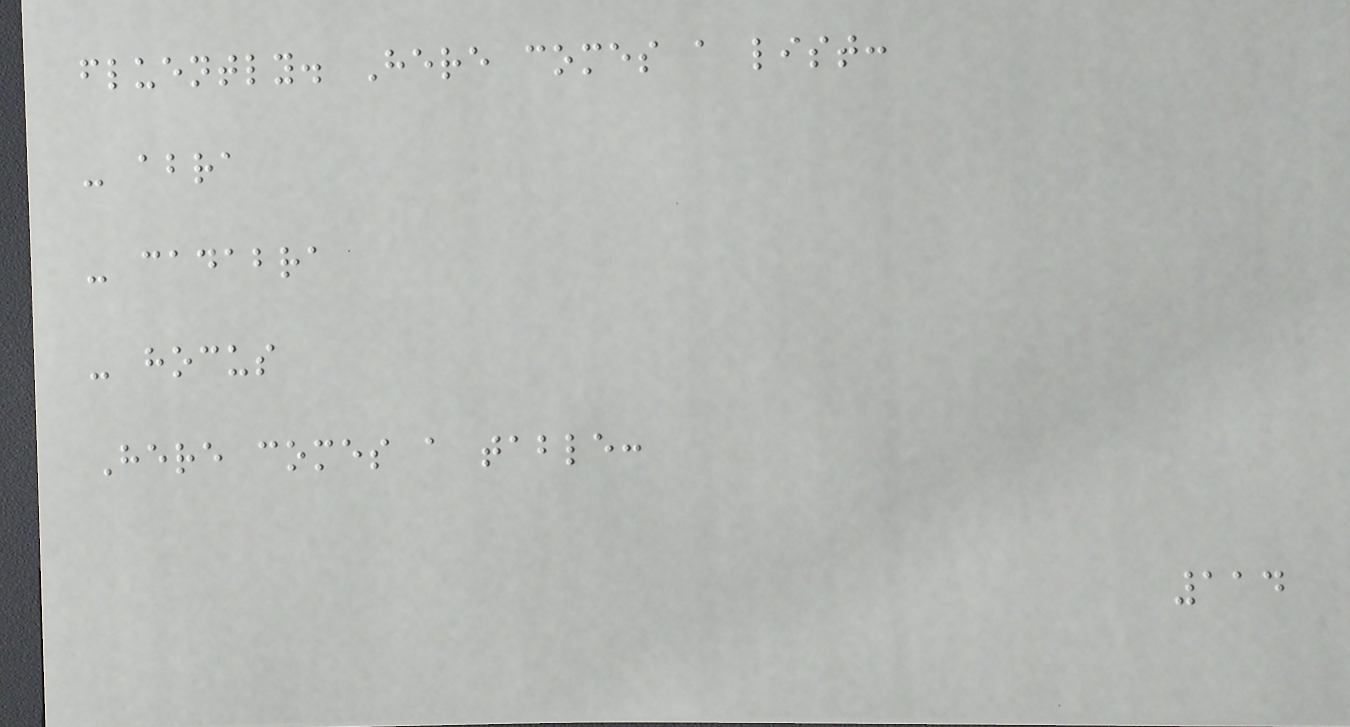fluently. Here comes a list:
- abra
- cadabra
- hocus
Here comes a table:
114
